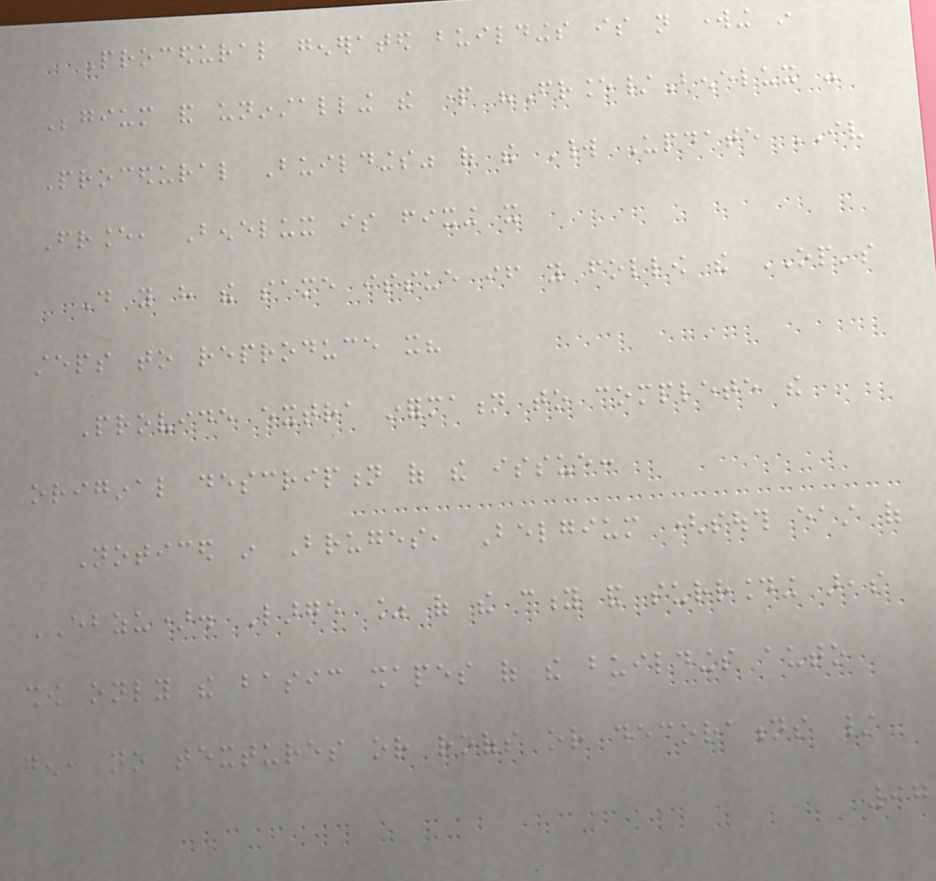Procedural generated buildings is not working in
Begium and uninstalling the part "France/Benelux -
Procedural Buildings" of the World Update IV
France, Benelux is fixing it
Do you have the same issue if you follow the OP's
steps to reproduce it?
Provide extra information to complete the
original description of the issue:
Noticed in Bruges, Belgium (south east of
EBZU). Large % of the city and surrounding areas
show only the basic shapes of the buildings auto
gen, no textures or roofs or decorations /
97
